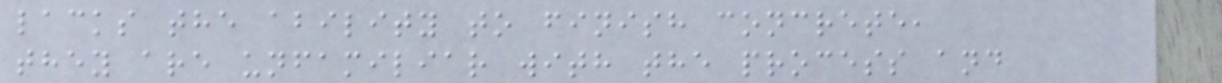lacks the ability to finish concrete,
they are unfamiliar with the process and
